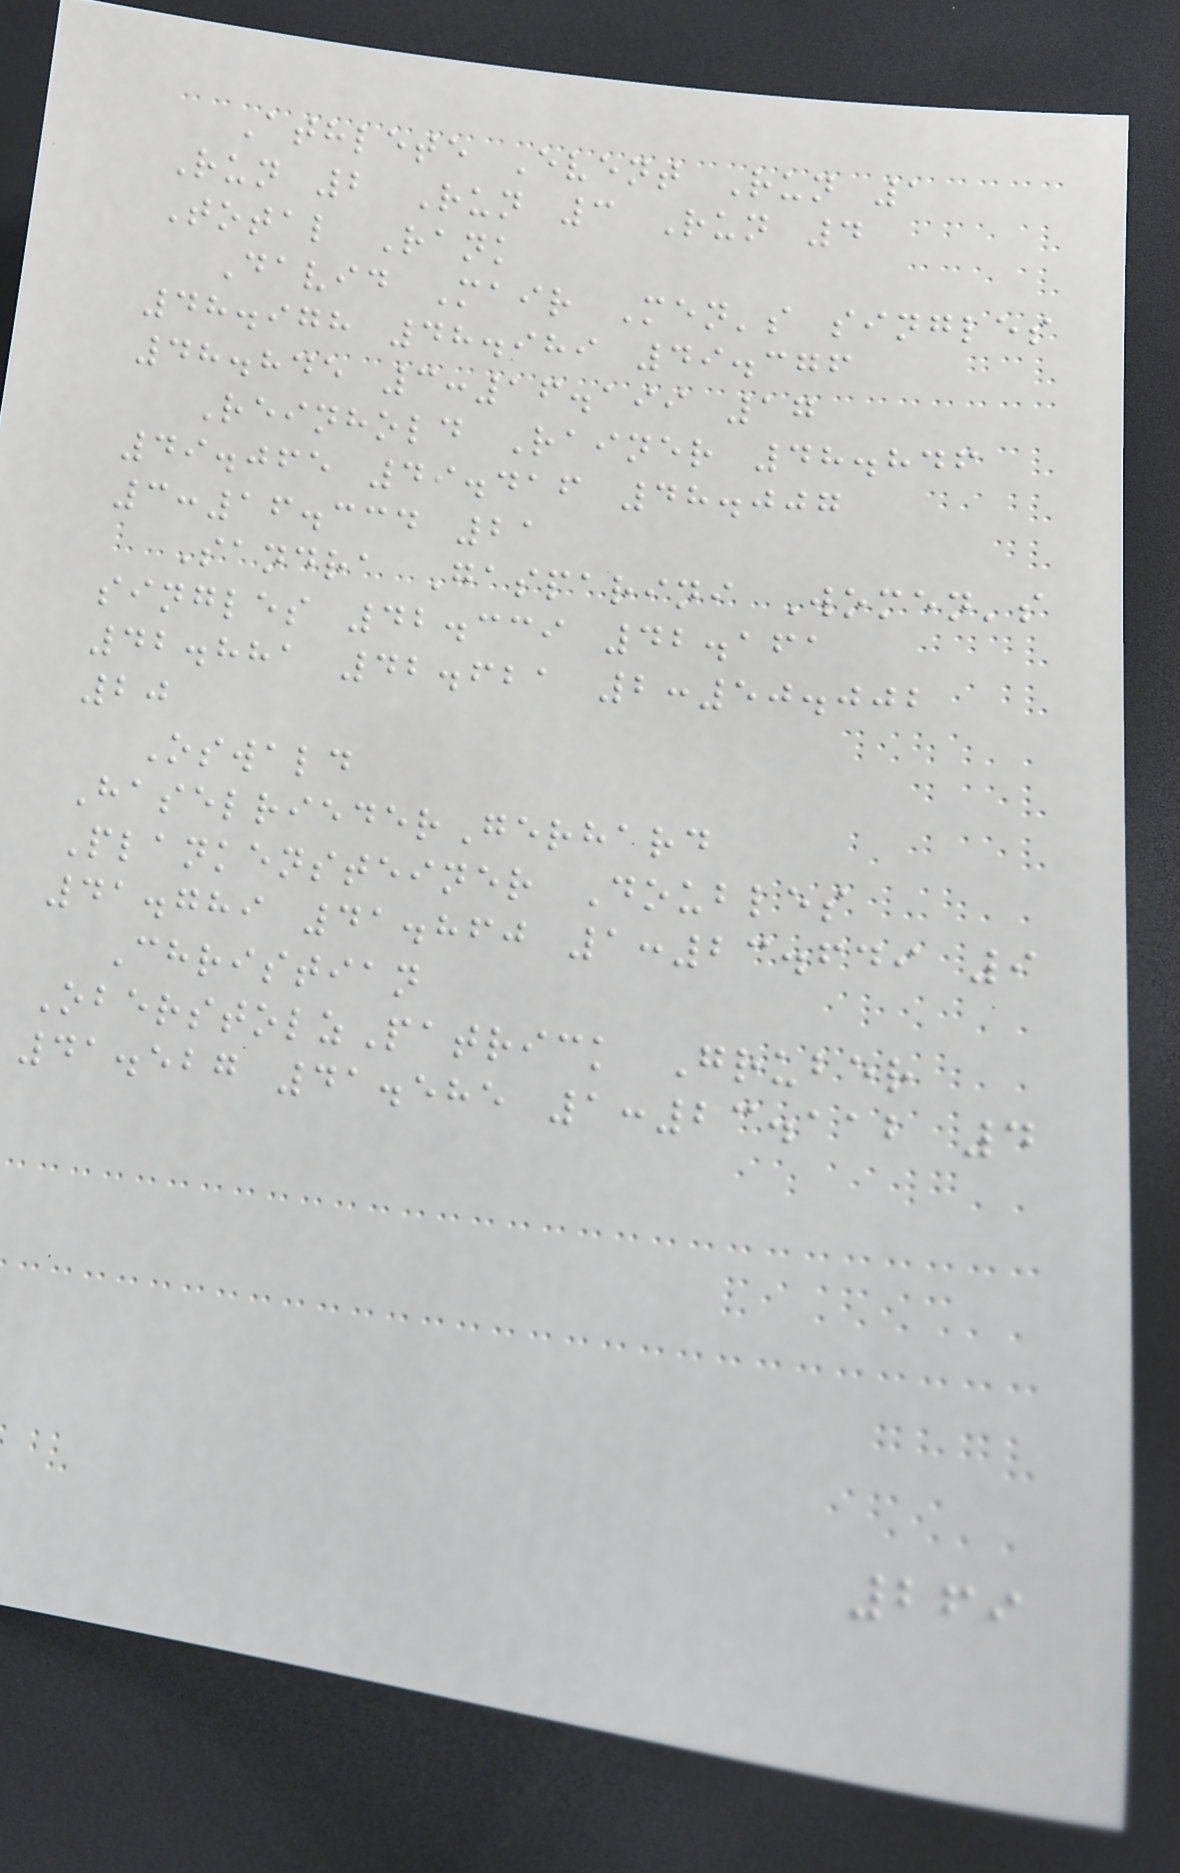Athlete Event Run 1
Run 2 Run 3 Run 4
Total Rank
David Mair Men's singles
48.978 48.989 49.376
48.845 3:16.199 17
Reinhold Rainer 48.846
49.065 49.416 48.007
3:16.334 21
Sandra Gasparini Women's
singles 42.339 42.161
42.881 42.621 2:50.002
20
Oswald
HaselriederGerhard
Plankensteiner Doubles
41.789 41.860 1:23.649 9
Christian
OberstolzPatrick Gruber
41.527 41.585 1:23.112 4
269
